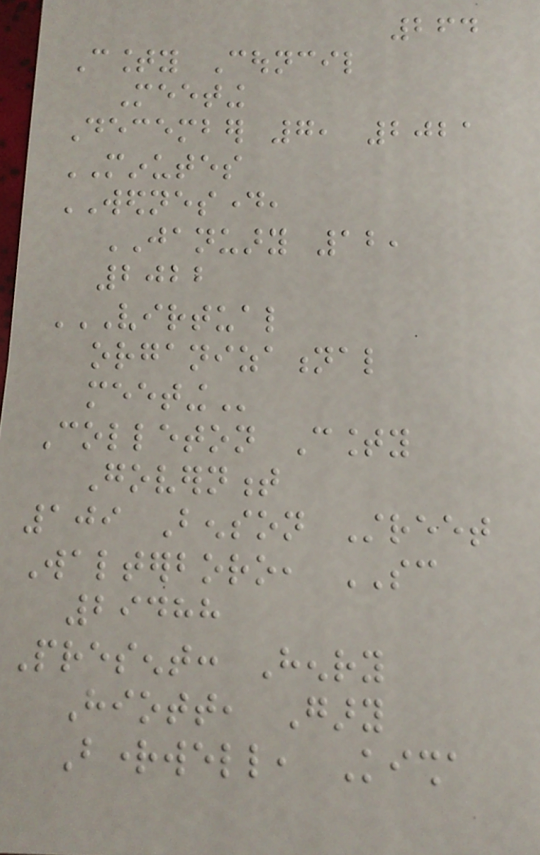264
County Council
Meeting
December 7, 2021
MINUTES
WEDNESDAY,
JANUARY 12,
2022
VIRTUAL
ORGANIZATIONAL
MEETING
Colleton County
Government
109 Benson Street
Walterboro, SC
29488
Present: Henry
Hiott, Gary
Brightwell, Kisha
